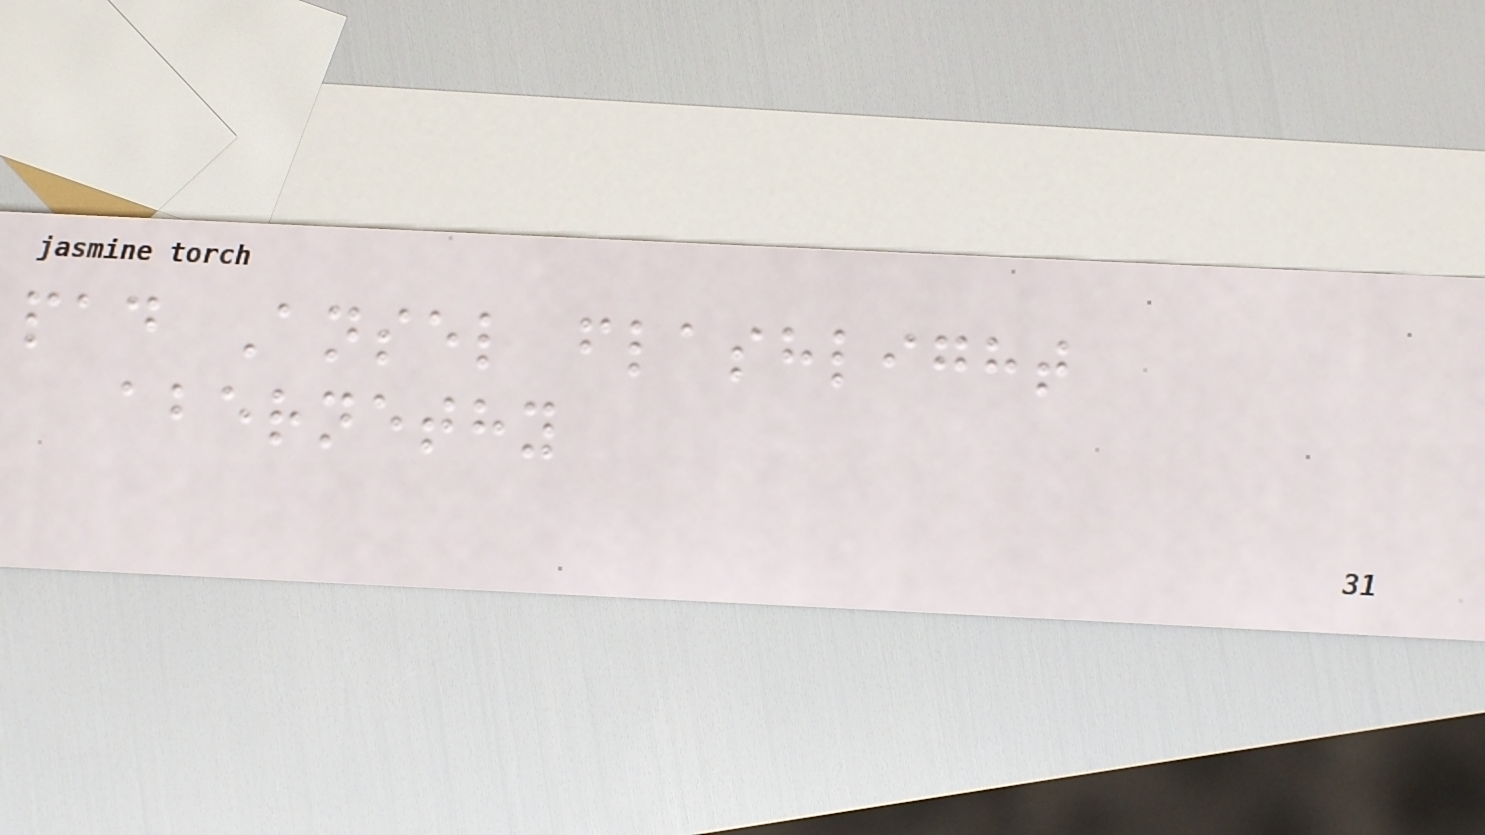pad Ansel flashlight
abernethy
